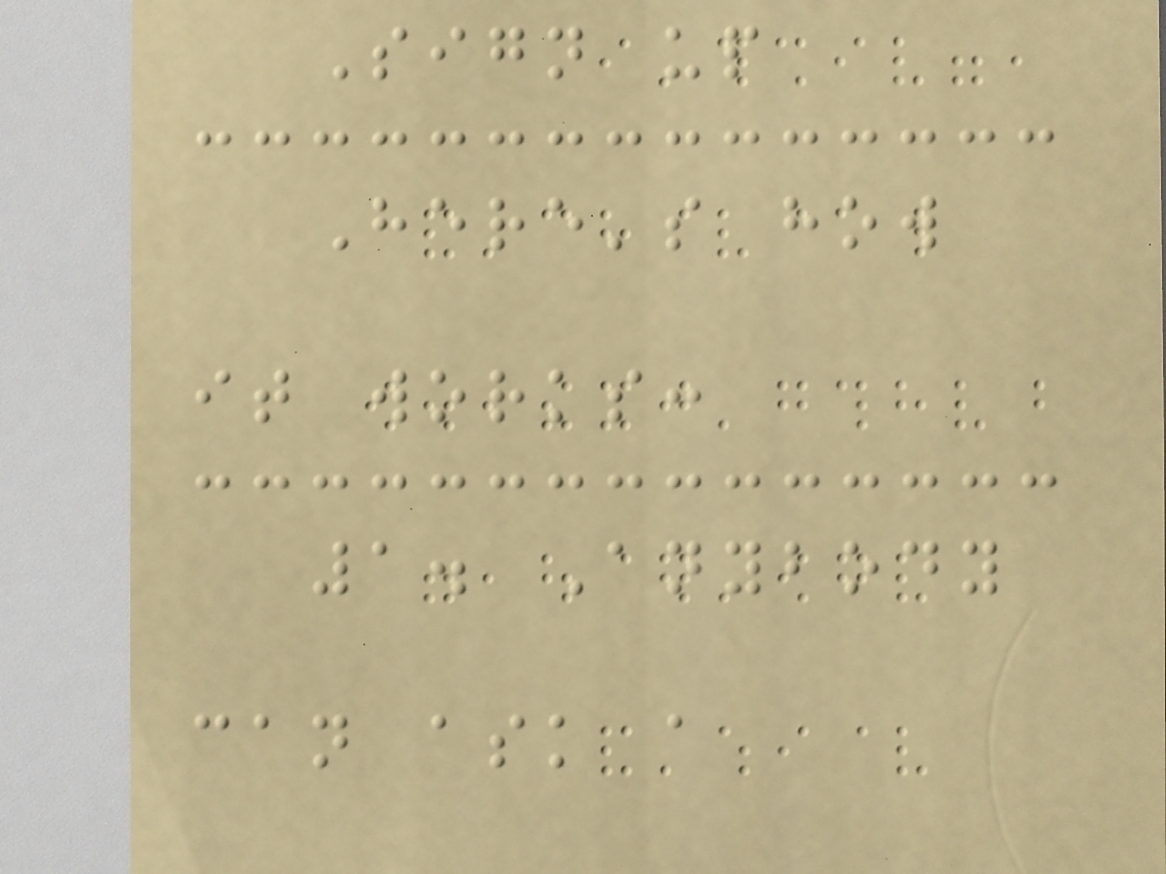Sign up
Here's how
it works:
1. Anybody
can ask a
